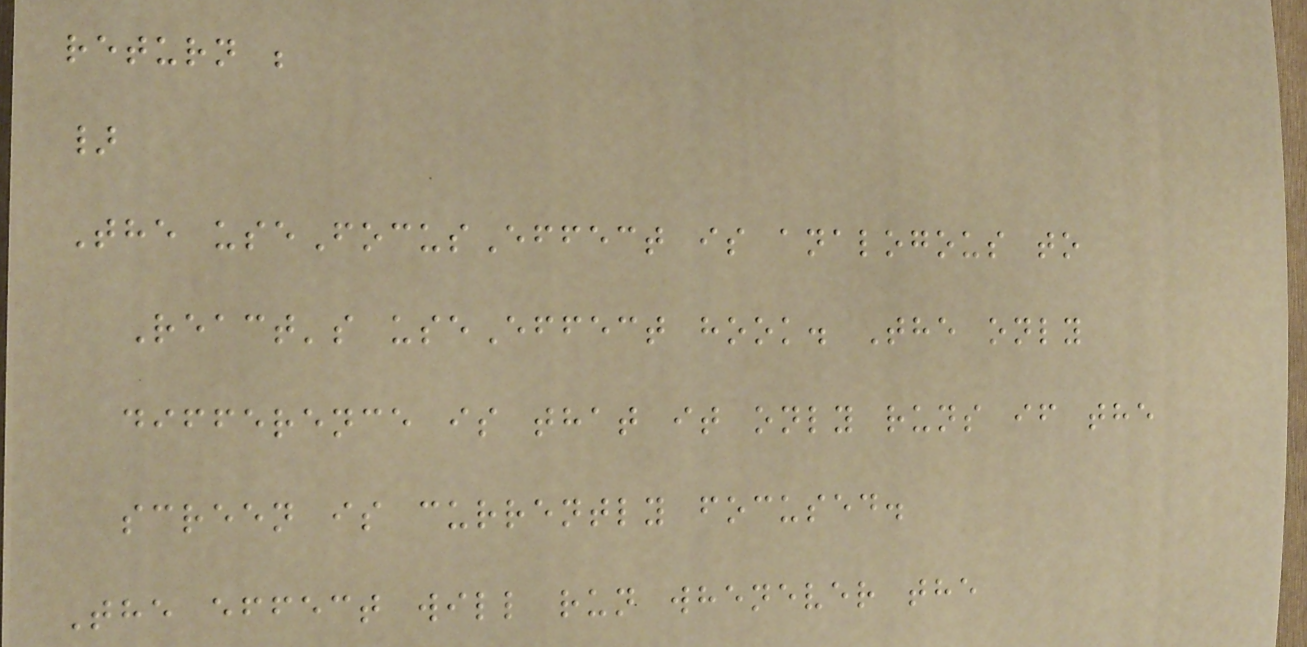return ;
}
The useFocusEffect is analogous to
React's useEffect hook. The only
difference is that it only runs if the
screen is currently focused.
The effect will run whenever the
